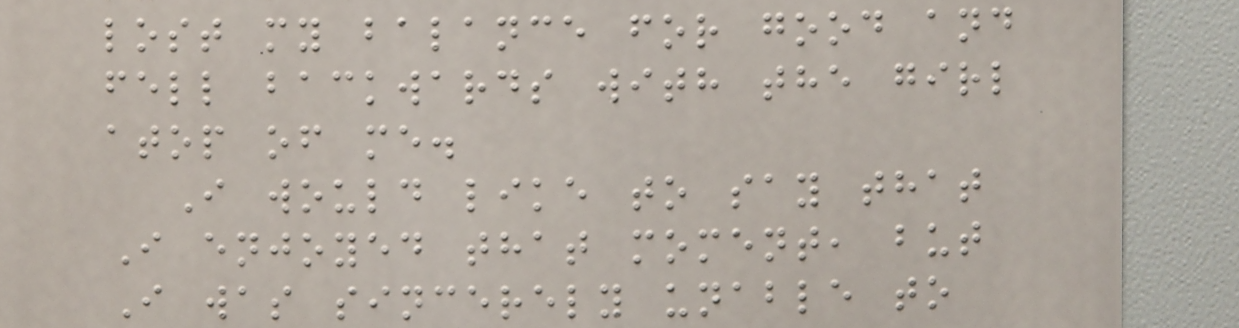lost my balance for good and
fell backwards with the girl
atop of me.
I would like to say that
I enjoyed that moment, but
I was sincerely unable to
